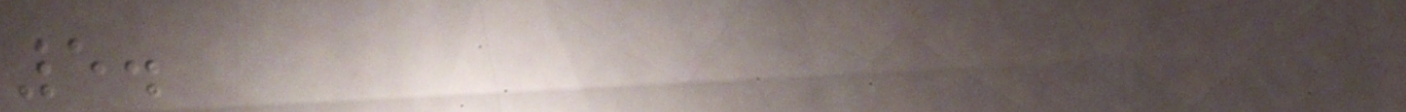5.
